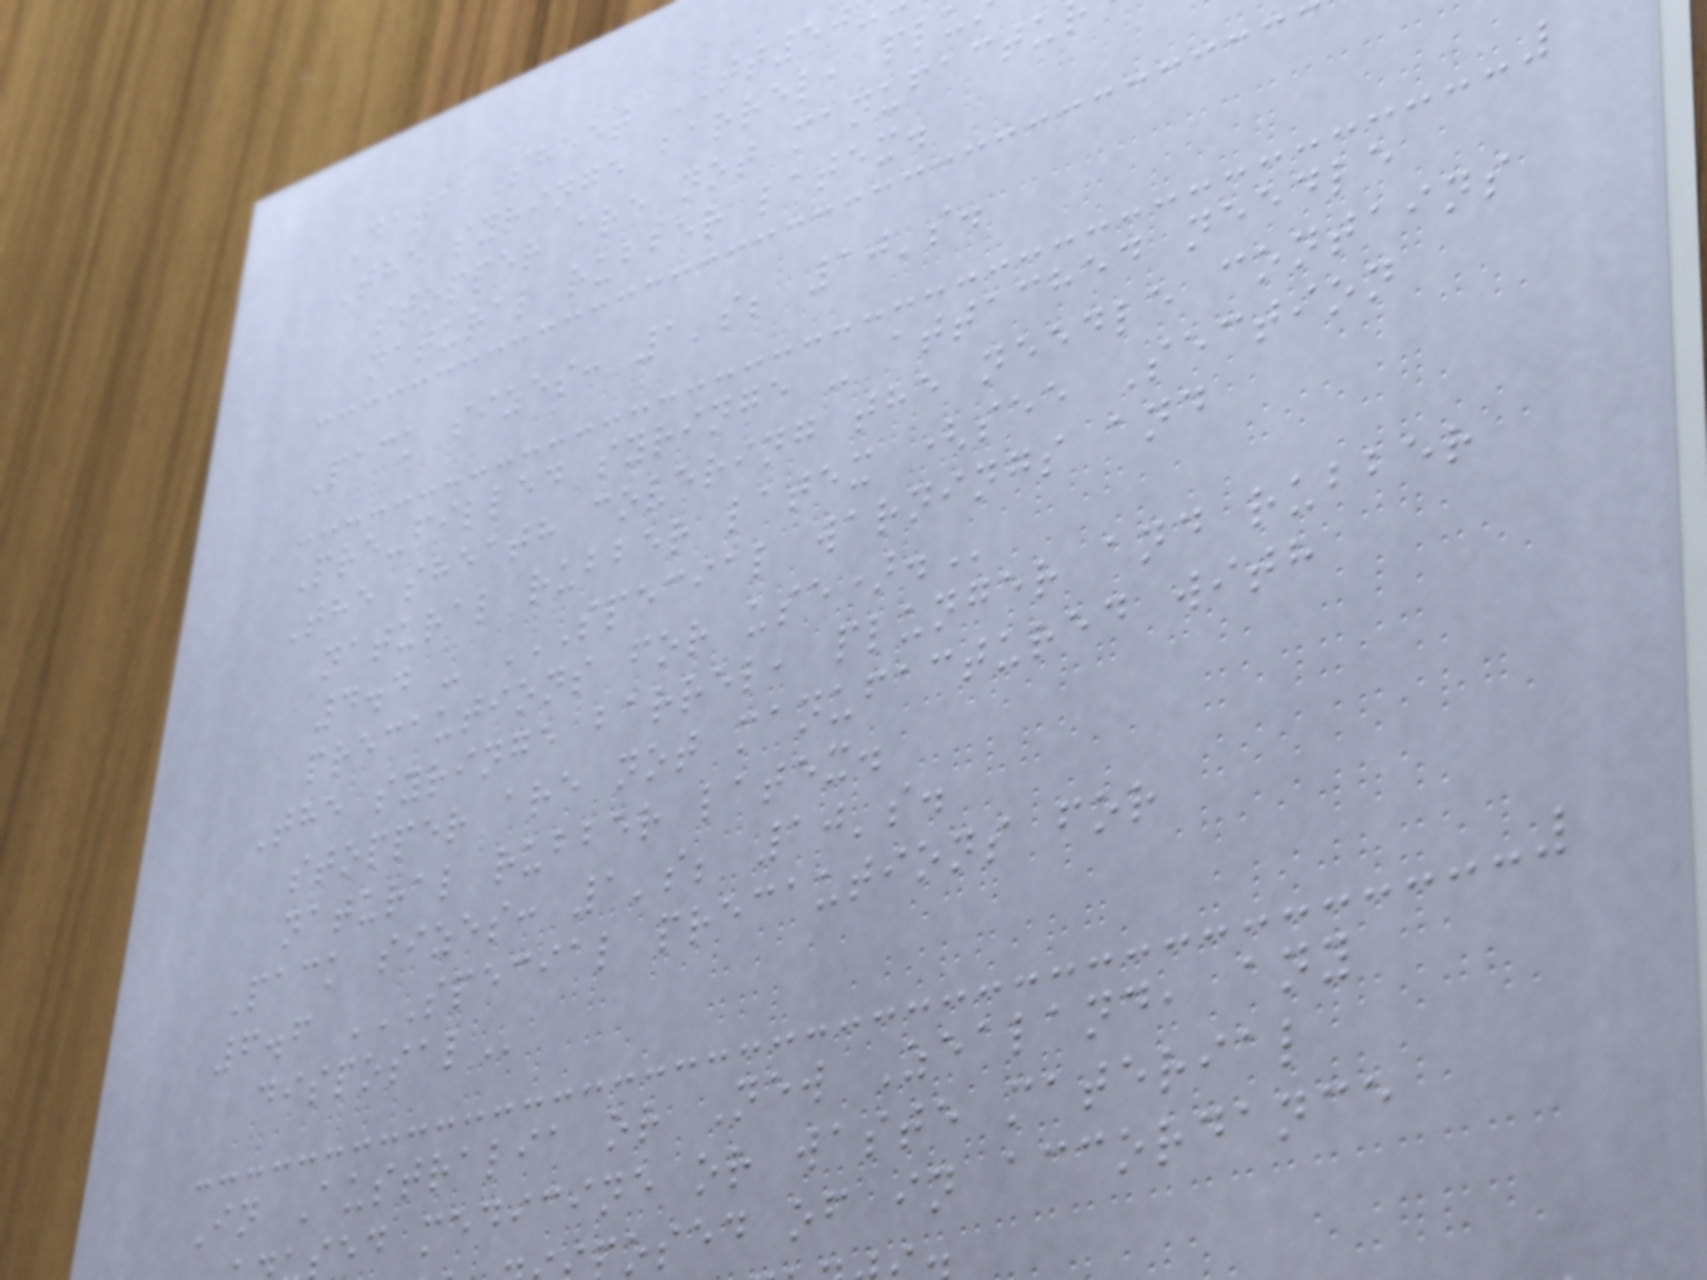Data Sheet TT50
The syringe barrel, pl
stopper are not manufactu
natural rubber latex.
Pack sizes: 1's; 10's.
Pre-filled syringe - attached needle
The sheath covering the needle contains
natural rubber latex (see Section
4.4 - SPECIAL WARNINGS AND
precautions for
The syringe barrel, plunger and rubber
stopper are not manufactured with
natural rubber latex.
Pack sizes: 1's; 10's.
6.6 SPECIAL PRECAUTIONS FOR
In Australia or New Zealand, any
ed medicine or waste material
osed of in accordance
